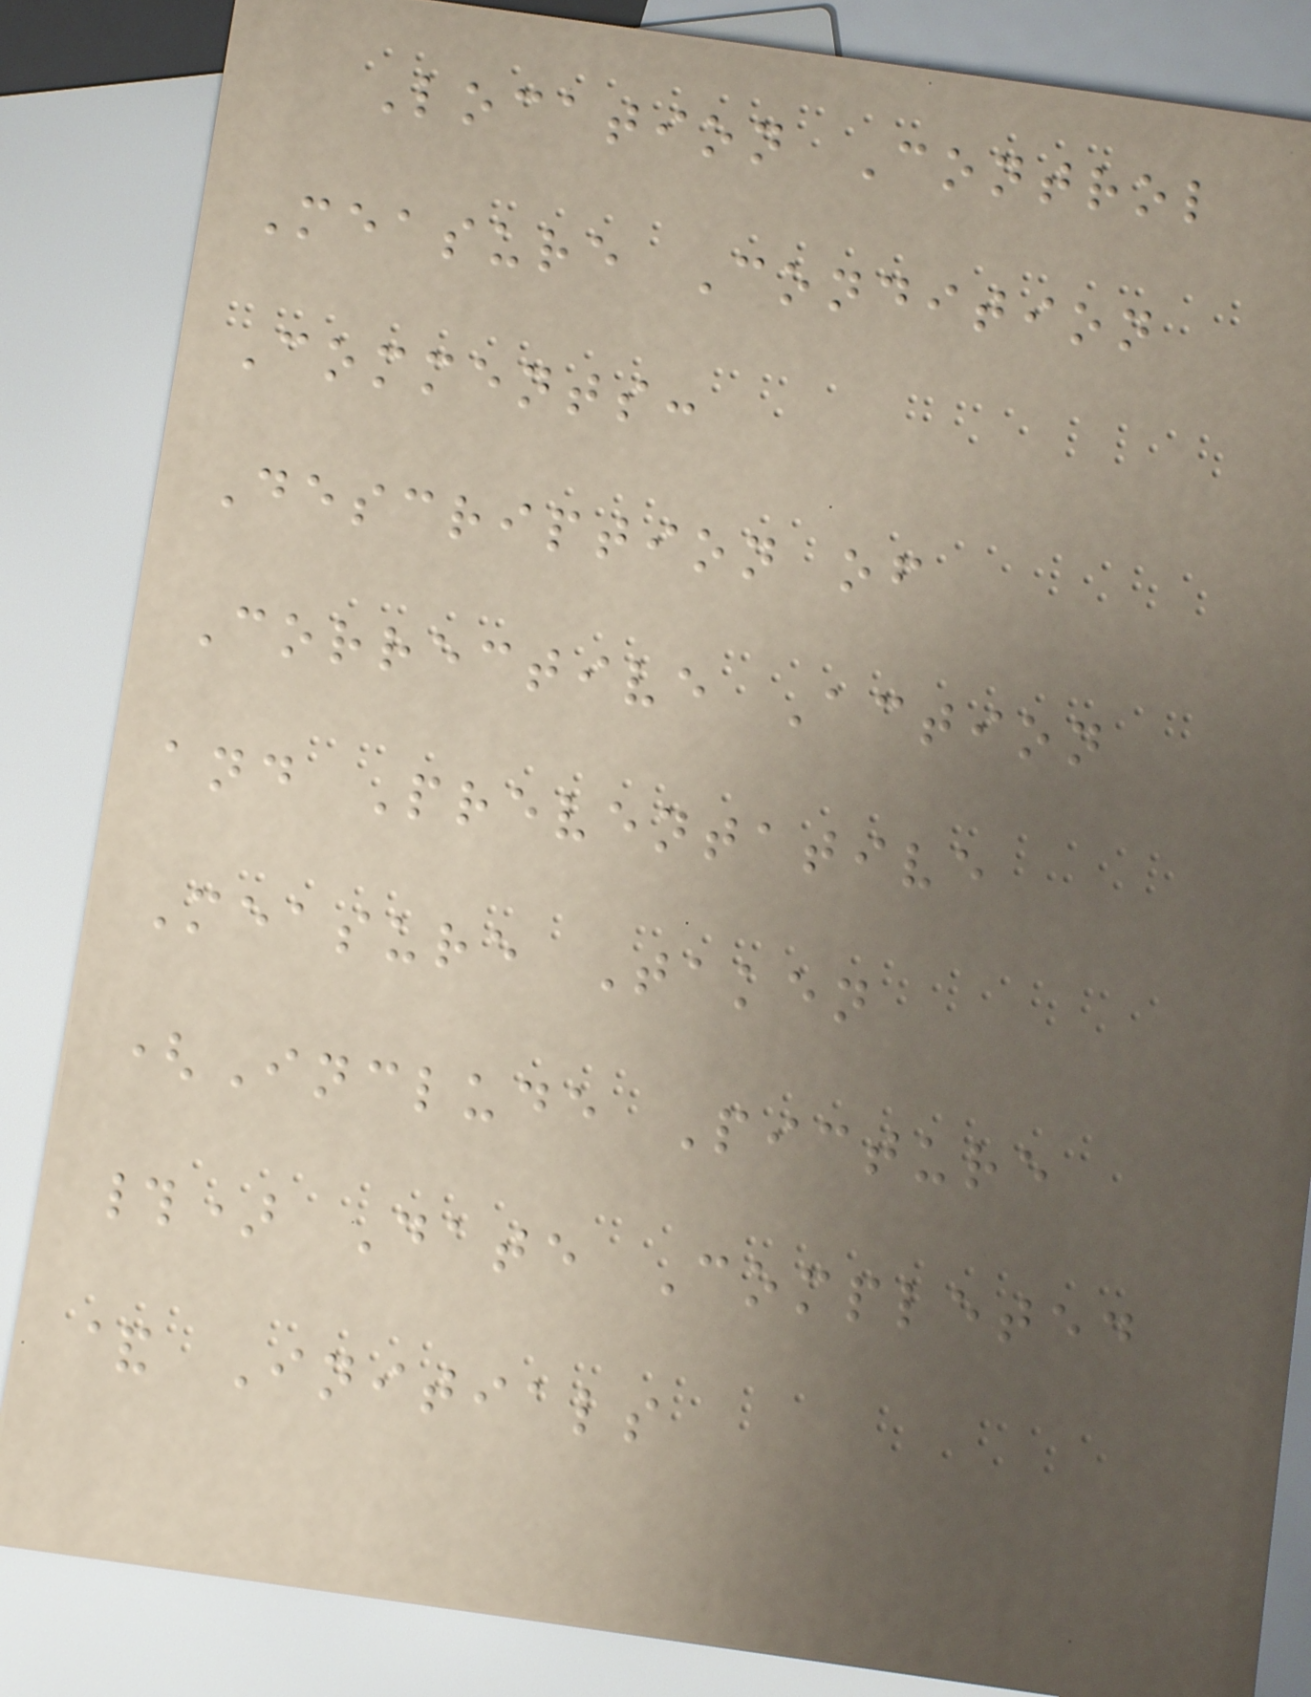Location Control
Measure Condition
Comments:
Description of
Corrective Action
and Preventative
Measure Taken
(Include Picture
#) Date Completed
& Initials
